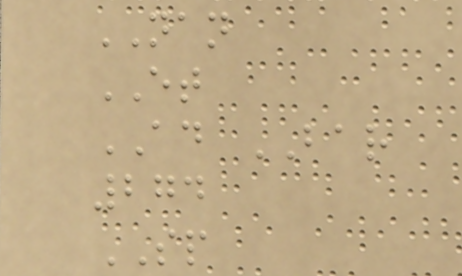NAN
ET
AD BAR
274
SP
